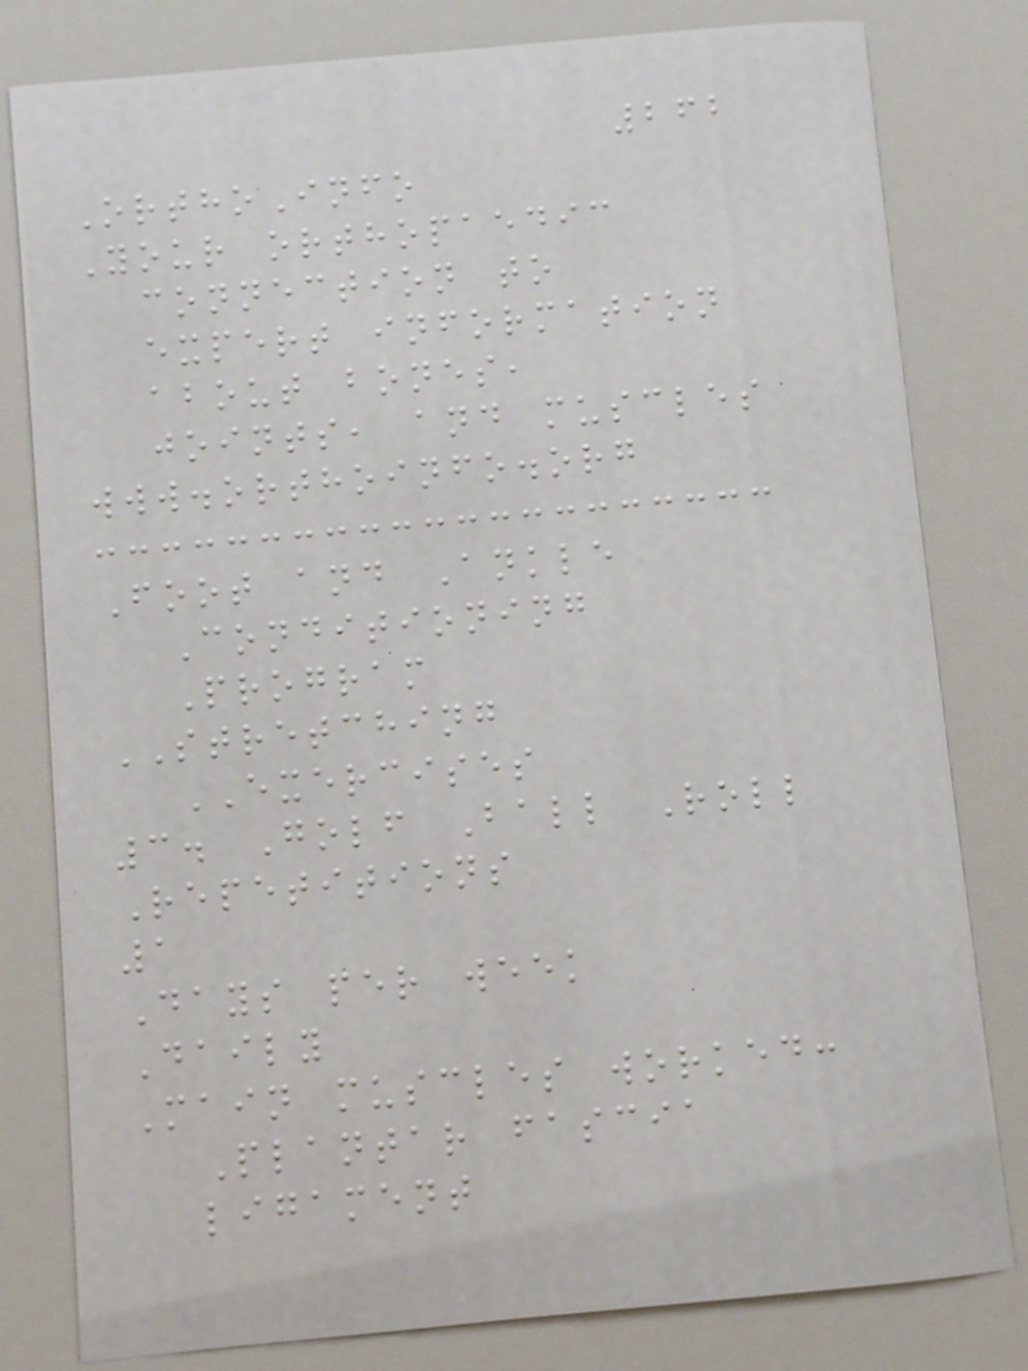262
OrthoInfo
Your orthopaedic
connection to
expert information
about bones,
joints, and muscles
www.orthoinfo.org
Foot and Ankle
Conditioning
Program
STRETCHING
EXERCISES
3. Golf Ball Roll
Repetitions
1
Days per week
Daily
Main muscles worked:
Plantar fascia
ligament
